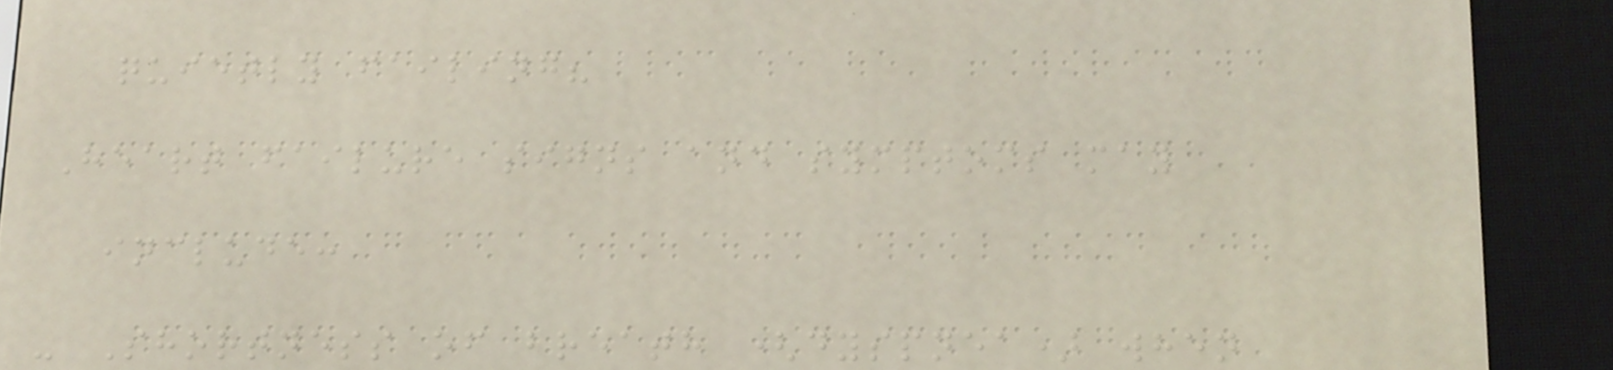quietly failing?
Heart failure signs and symptoms may
include:
- Shortness of breath (dyspnea) when
